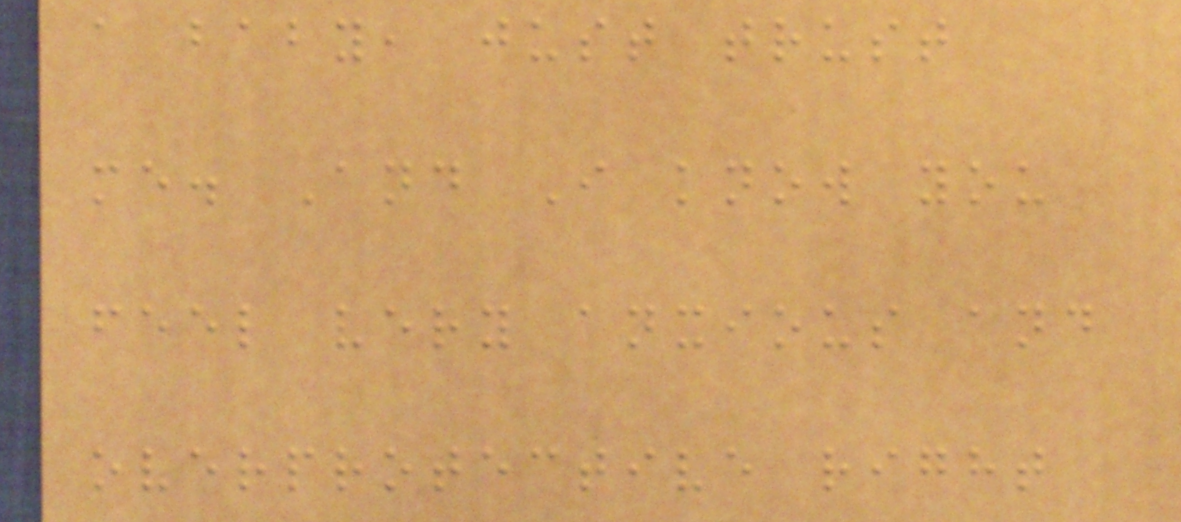a baby, just trust
me. And I know you
feel very anxious and
overprotective right
